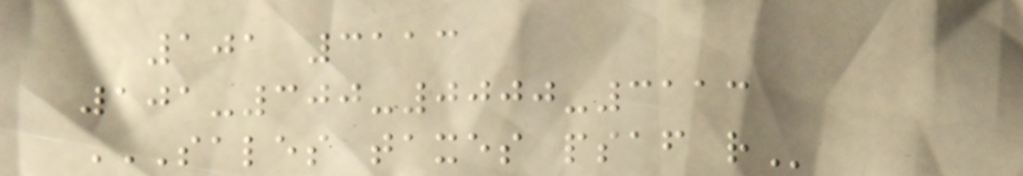101 3113
101-300-0000-3113
SALES TAXES PSAF R
